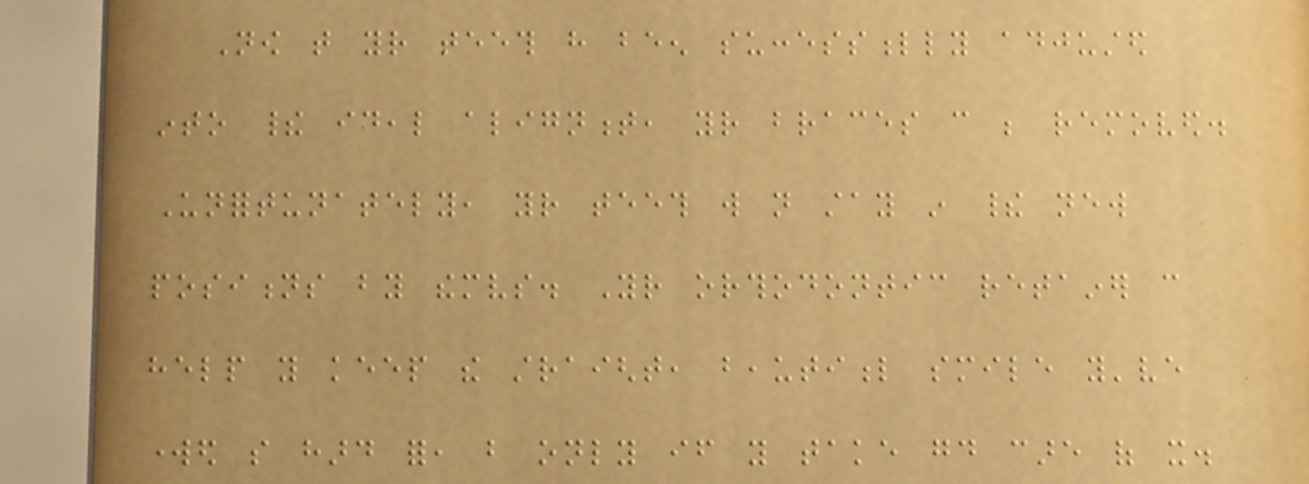Now that your teeth have been successfully adjusted
into their ideal alignment, your braces can be removed.
Unfortunately, your teeth will not stay in their new
positions by themselves. Your orthodontic retainer can
help you keep the straight, beautiful smile you've
worked so hard for, but only if you take good care of it.
